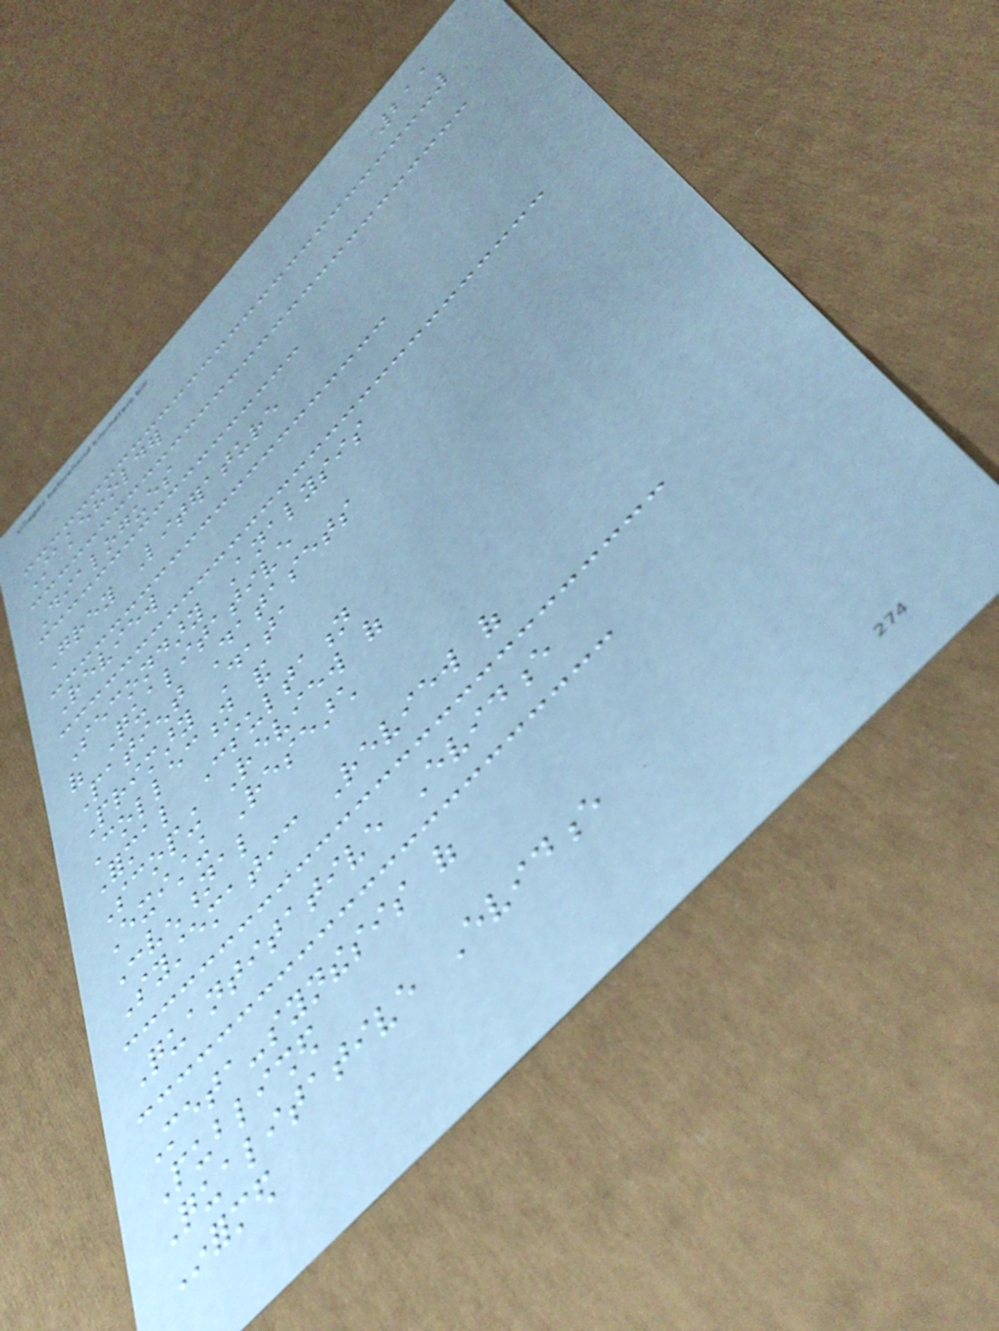211
Stakeholder
Dialogues
Grey Literature
Review
Secondary Analysis
of Qualitative
Patient Datasets
Primary Data
Collection and
Formal Consultation
Scoping Review of
Existing Research
Conventional
Systematic Review of
Quantitative Evidence
Meta-synthesis of
Published
Qualitative Evidence
Informed
